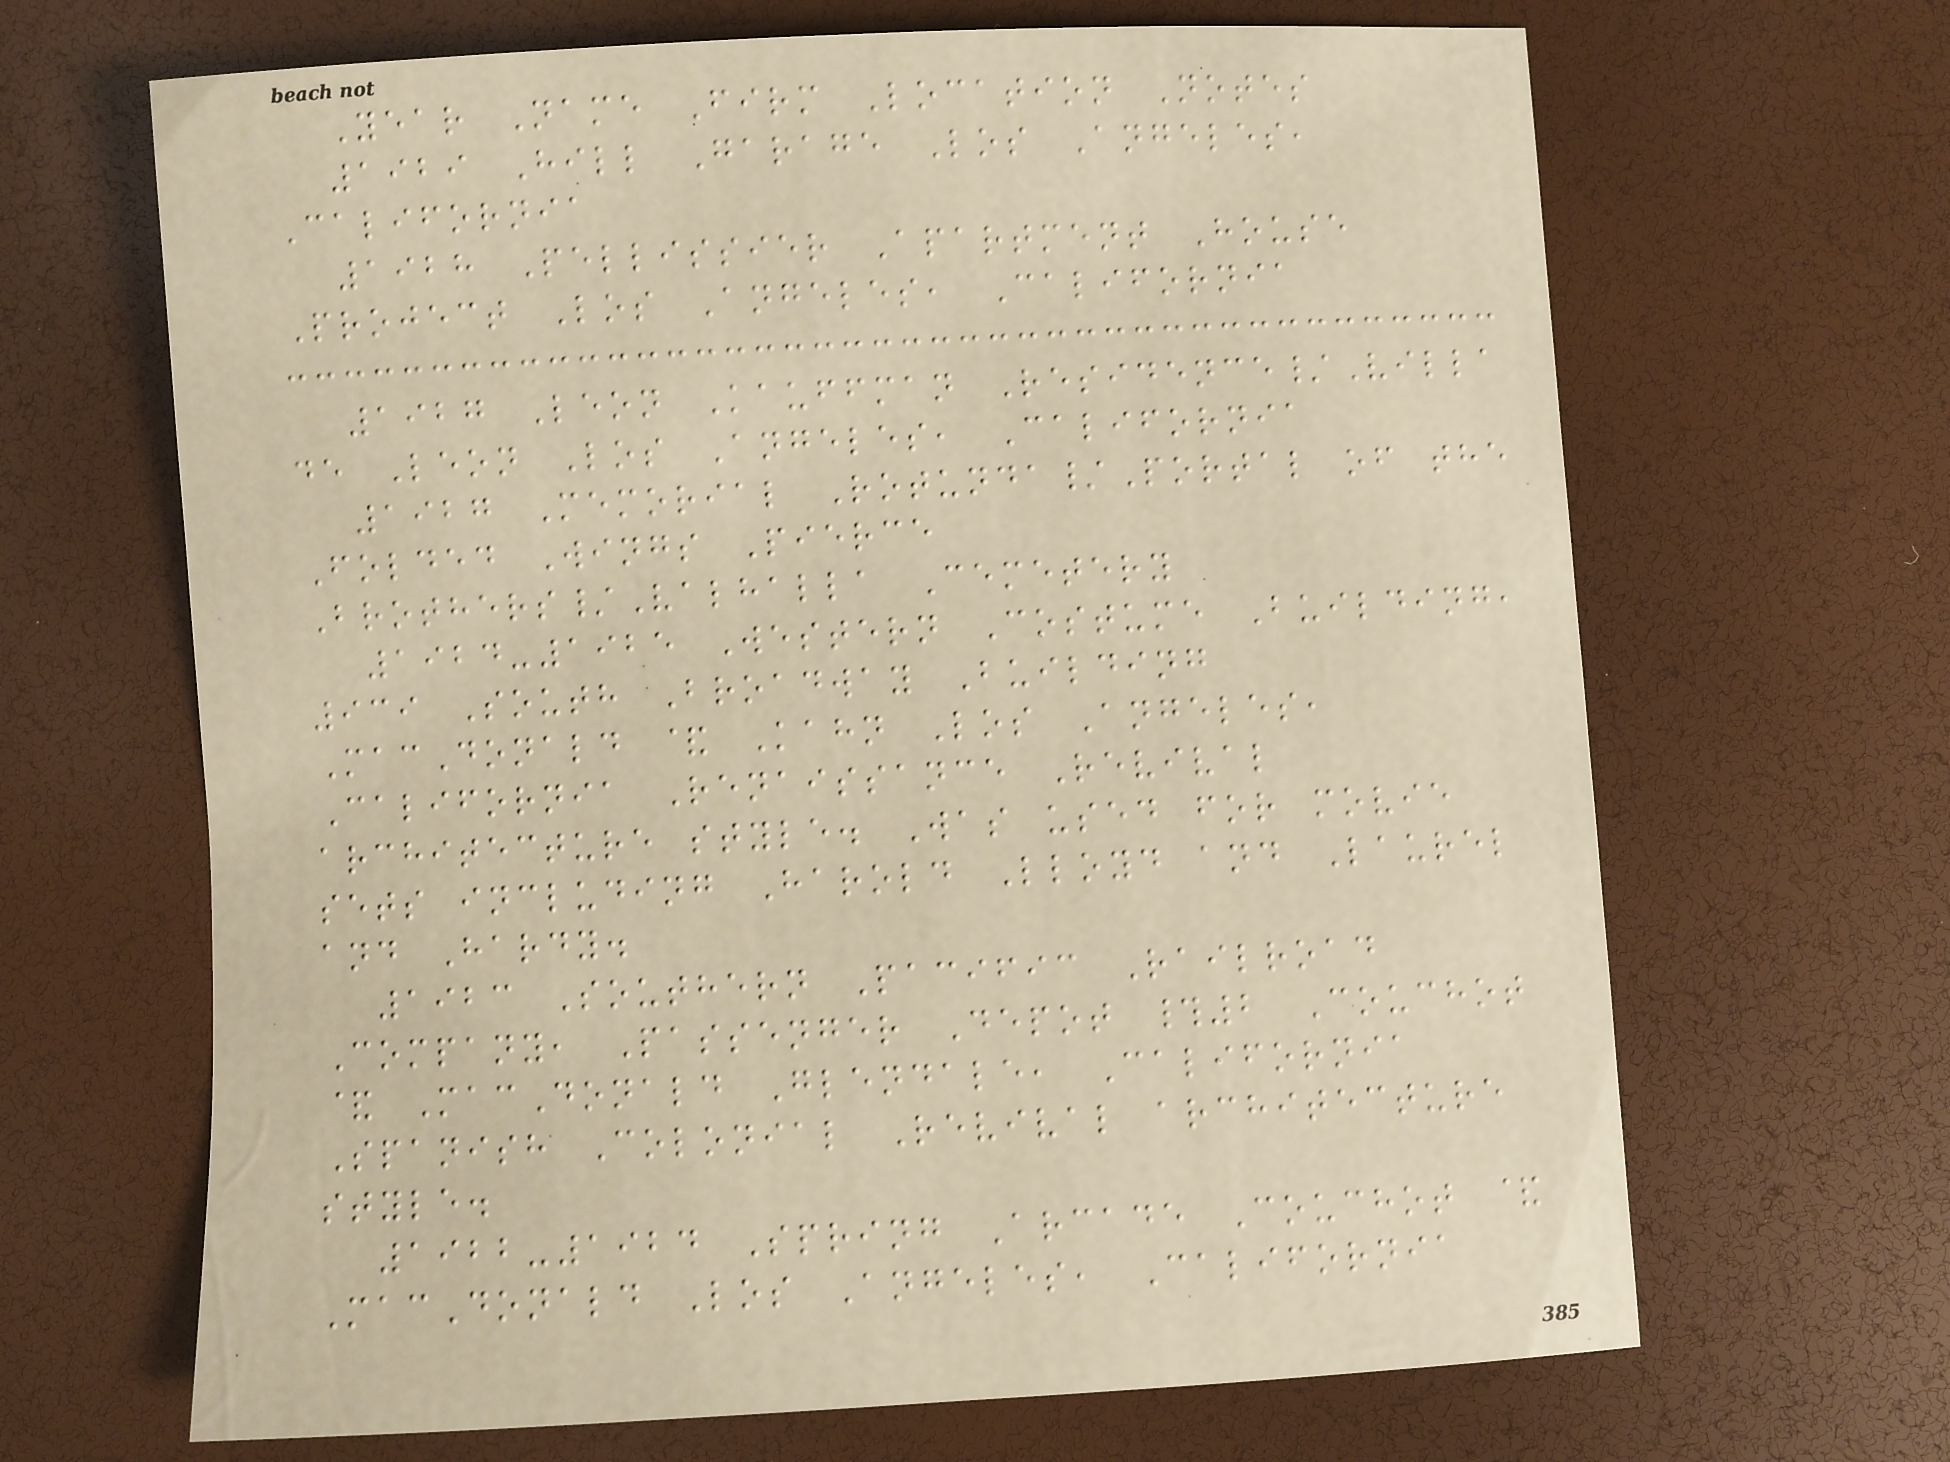Year Name Firm Location Notes
1929 Hill Garage Los Angeles,
California
1928 Pellissier Apartment House
Project Los Angeles, California
1927 Leon Kauffman Residence/Villa
de Leon Los Angeles, California
1927 Memorial Rotunda/Portal of the
Folded Wings Pierce
Brothers/Valhalla Cemetery
1924-1925 Western Costume Building,
939 South Broadway Building
MacDonald & Kahn Los Angeles,
California Renaissance Revival
architecture style. Was used for movie
sets including Harold Lloyd and Laurel
and Hardy.
1923 Southern Pacific Railroad
Company, Passenger Depot #2 Couchot
& MacDonald Glendale, California
Spanish Colonial Revival architecture
style.
1922-1924 Spring Arcade Couchot &
MacDonald Los Angeles, California
